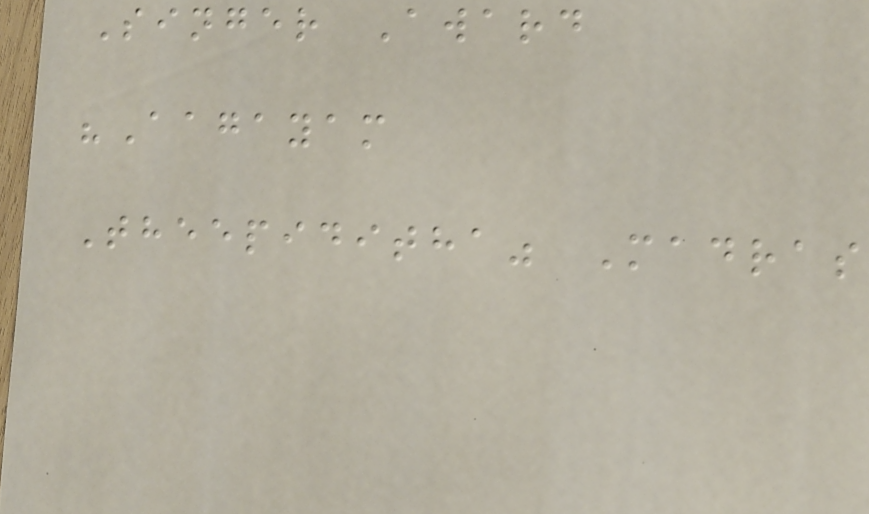Singer Award
"Aagayam
Theepiditha" Madras
